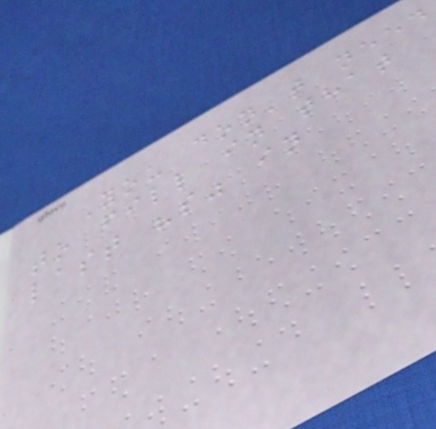You don't need
to fill in that
last "s" in
